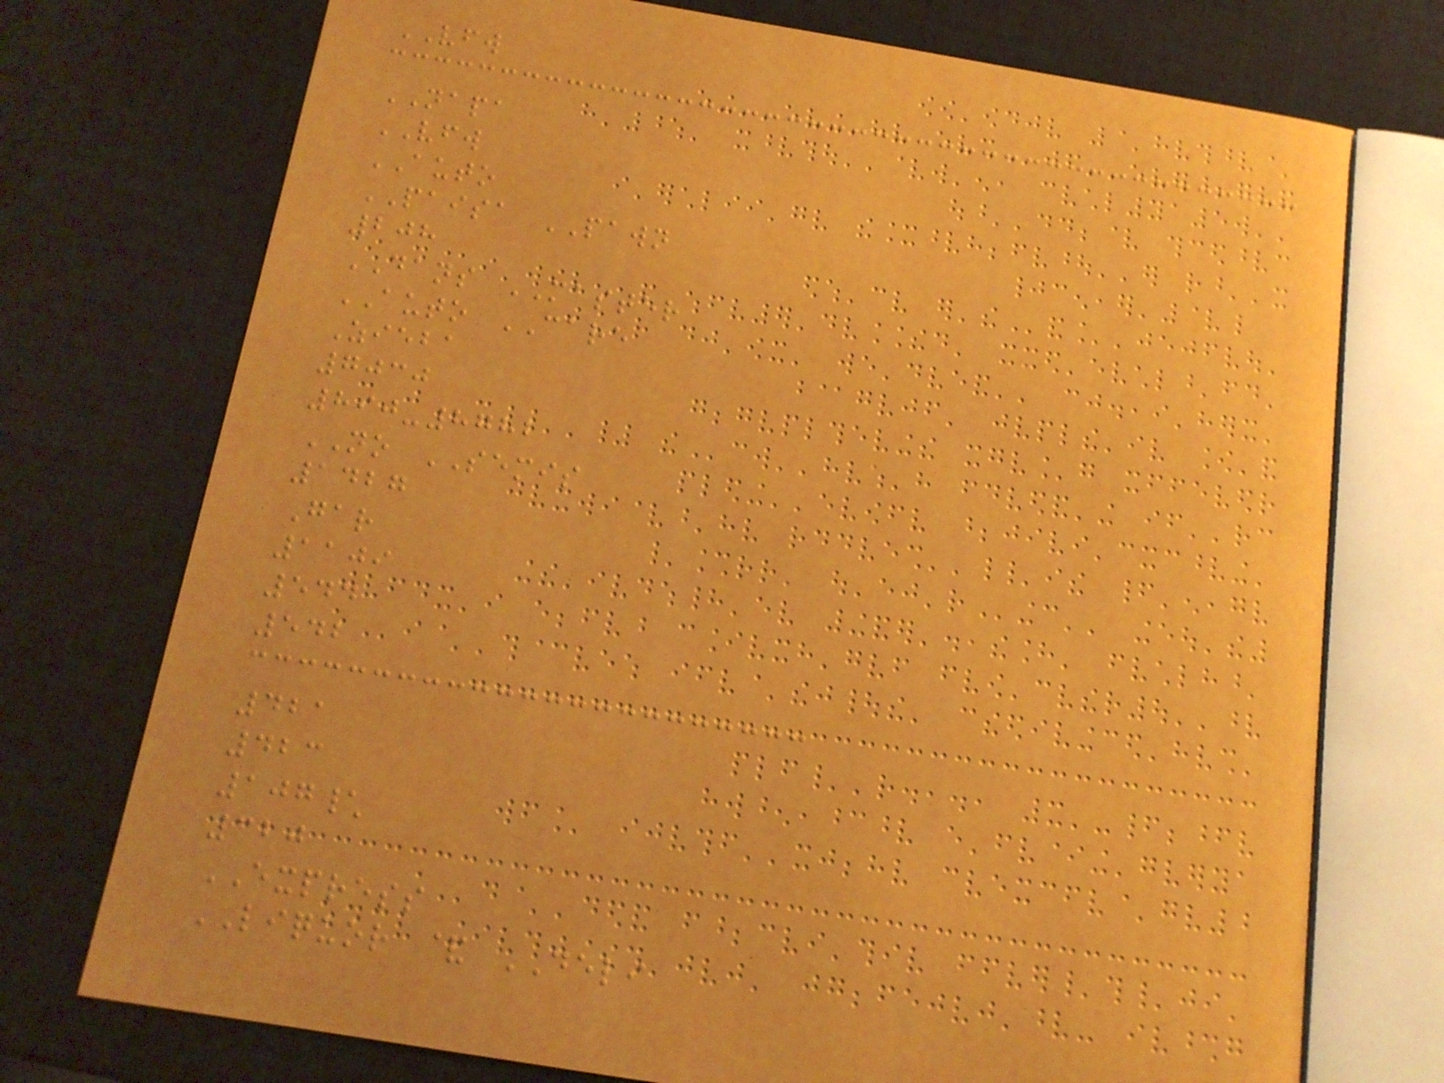VFW
NAPA
VFW
AUTO
PAISA PAWN
208
DANS MASTER
AUTO CARE
Zieba
7030
890-8782
NO SEMIS
1427
Gar
1109
544
542
421
423
107\
320
EXPRESS
LIQUOR & DELI
